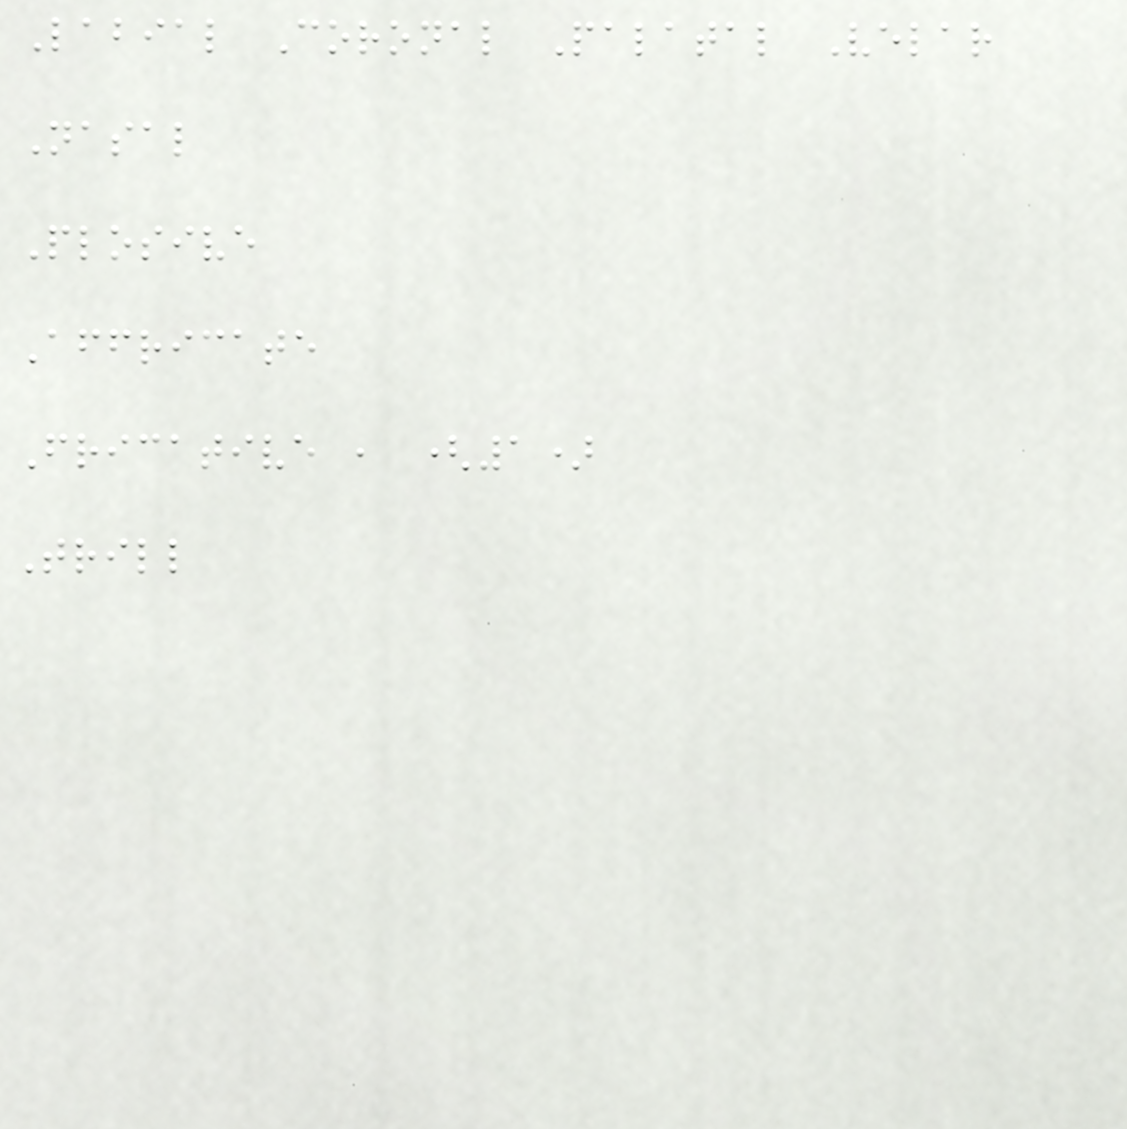Labial Coronal Palatal Velar
Nasal
Plosive
Affricate
Fricative , (1)
Trill
